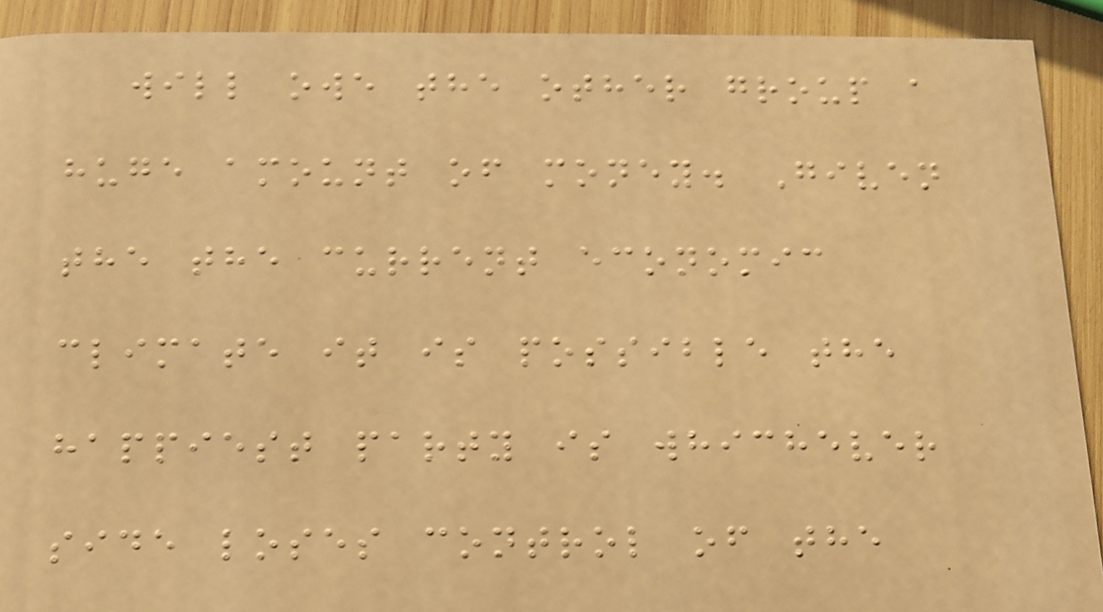will owe the other group a
huge amount of money. Given
the the current economic
climate it is possible the
happiest party is whichever
side loses control of the
